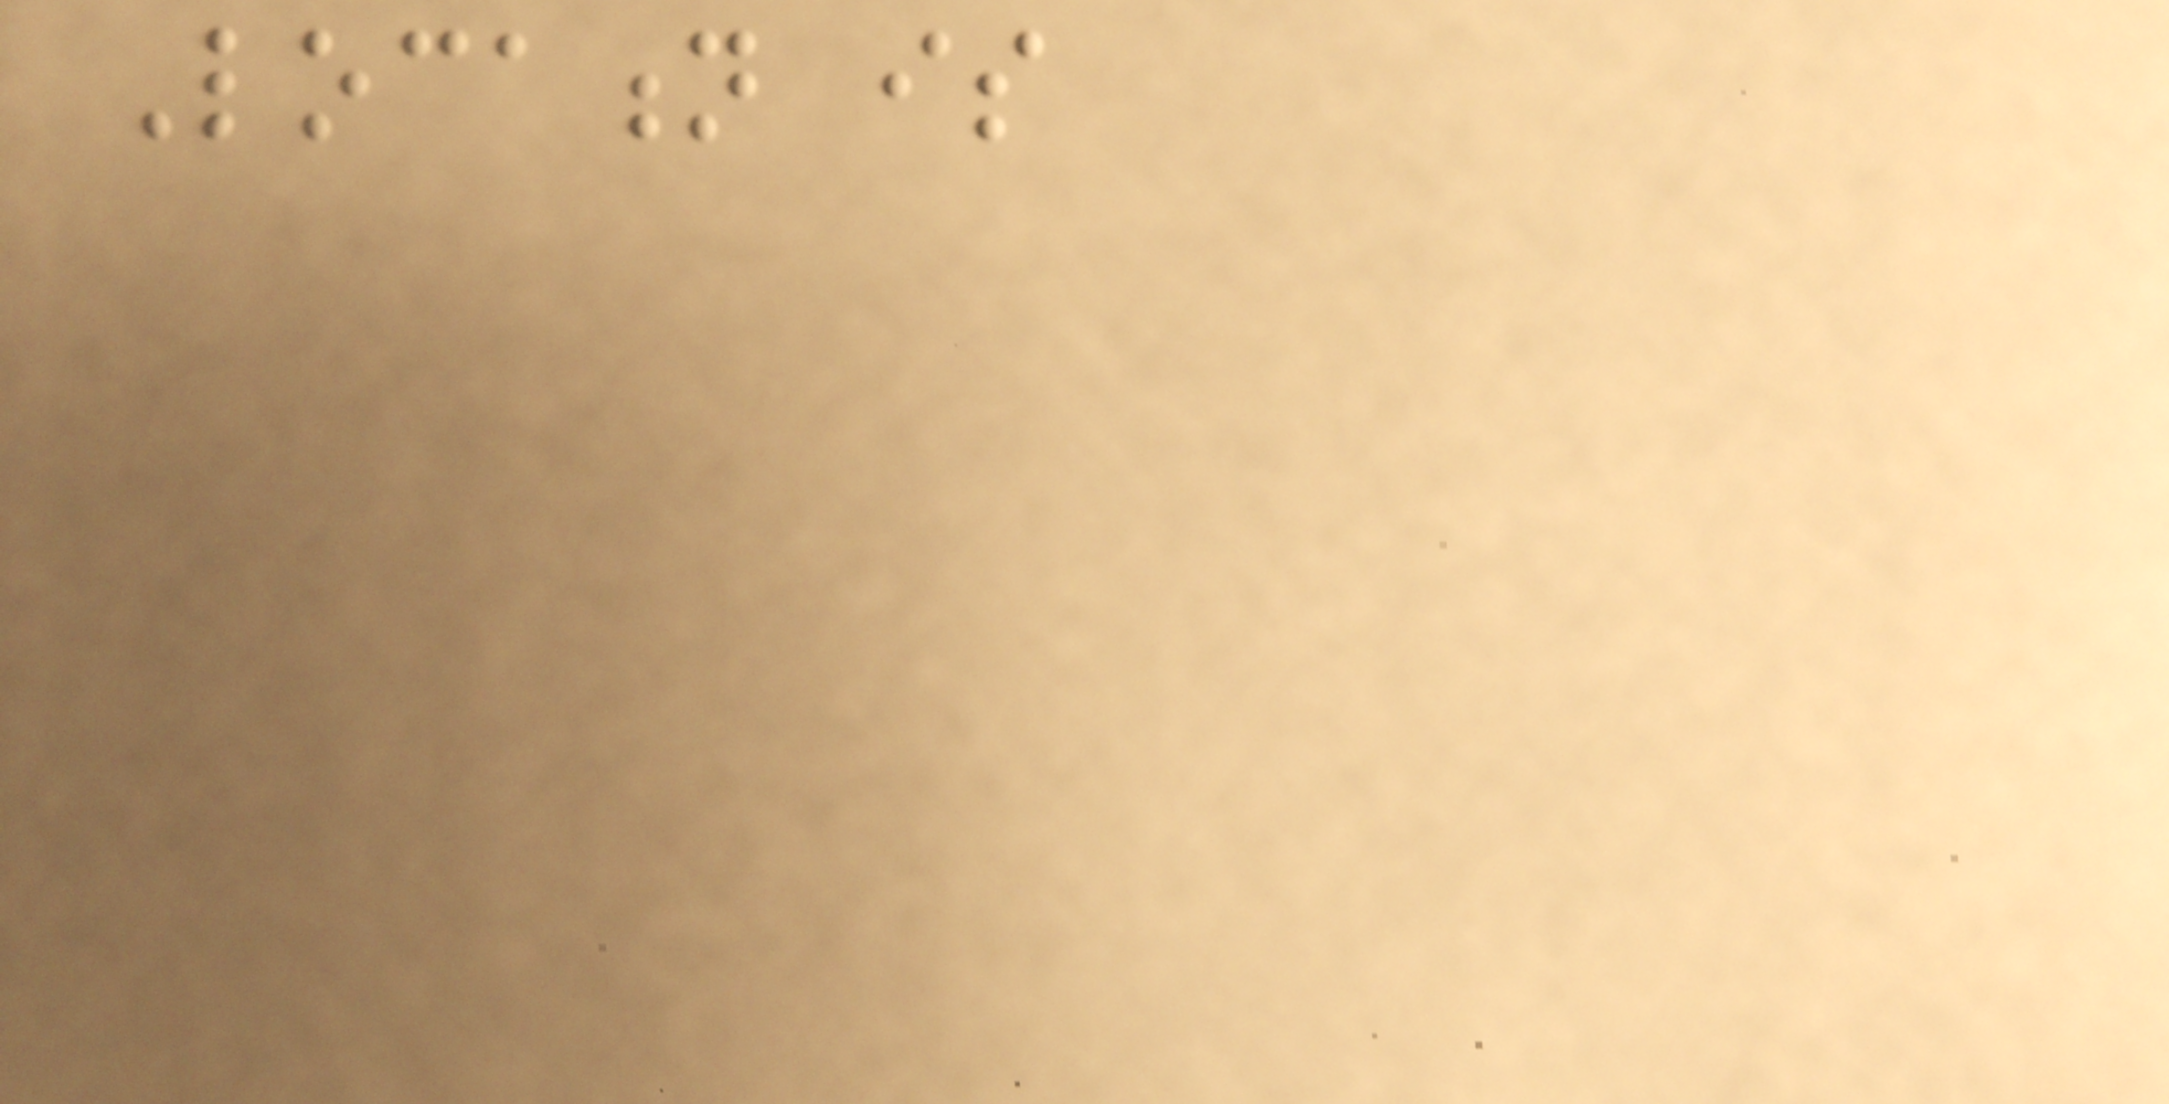Location is
